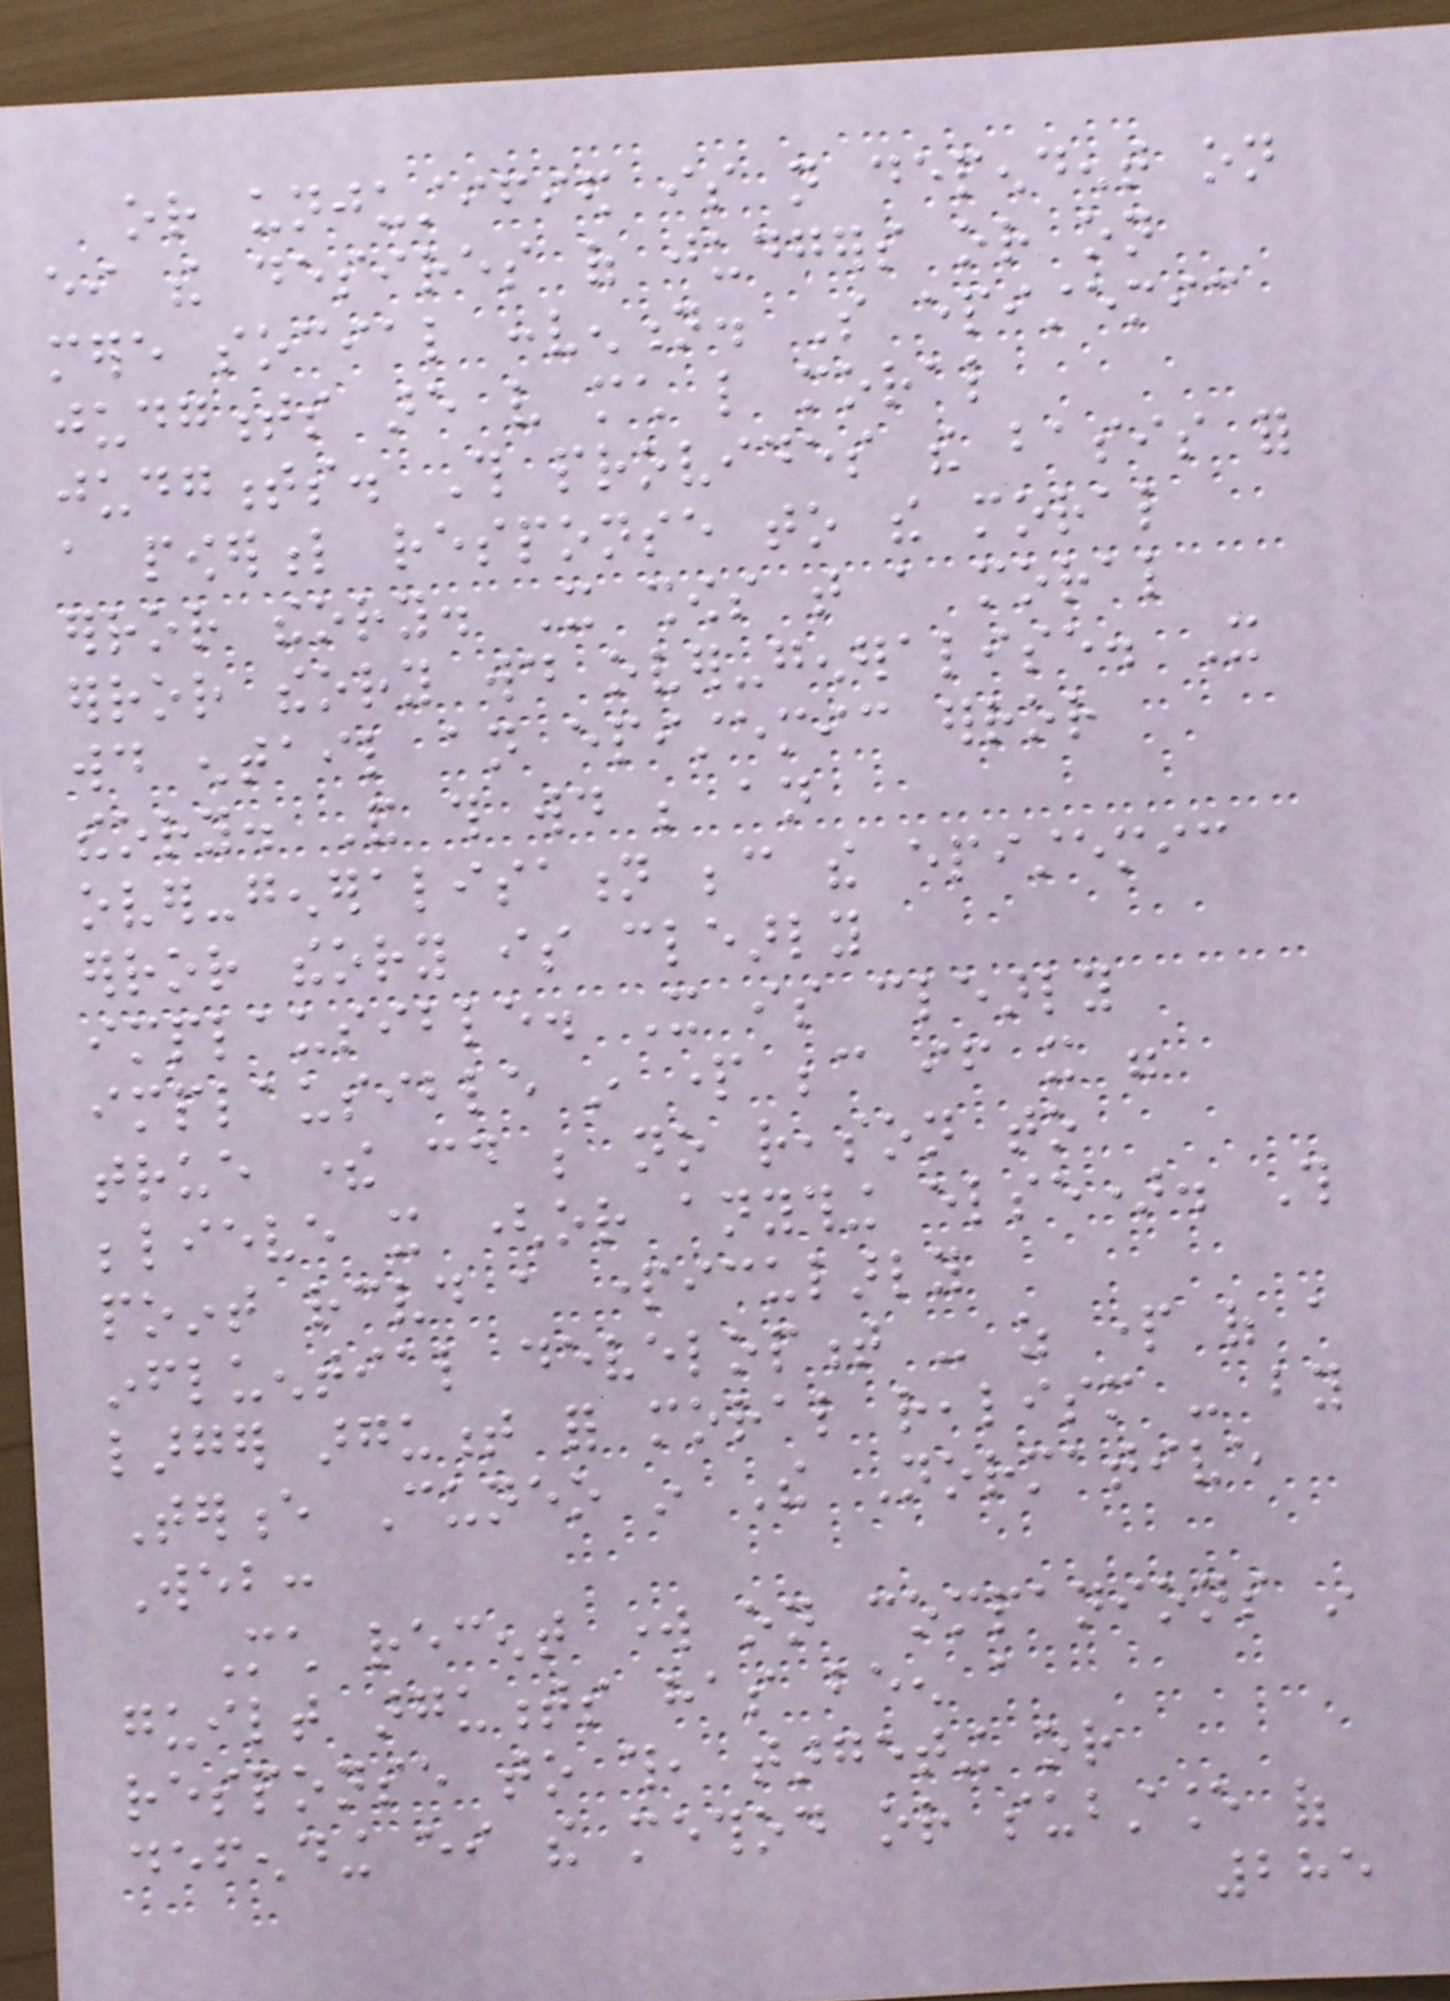or unjustified is not dependent on
either the desires of judgers or on
mere social convention. So epistemic
judgments are very much like moral
judgments. This provides the basis for
a powerful response to the moral
error theory. It shows that a moral
error theory would over-generalise. It
would entail an epistemic error
theory. And this would be an
over-generalisation because the epistemic
error theory is clearly
implausible. It is clearly
implausible in part because if it were
true there could be no reason to
believe it (or anything else). This
point received a particularly
influential development - as part of a
larger argument for moral realism - by
Terence Cuneo in The Normative
Web:
Much recent work on companions in
guilt arguments has been a
response to this, targeting or
defending either the method or substance of
285
